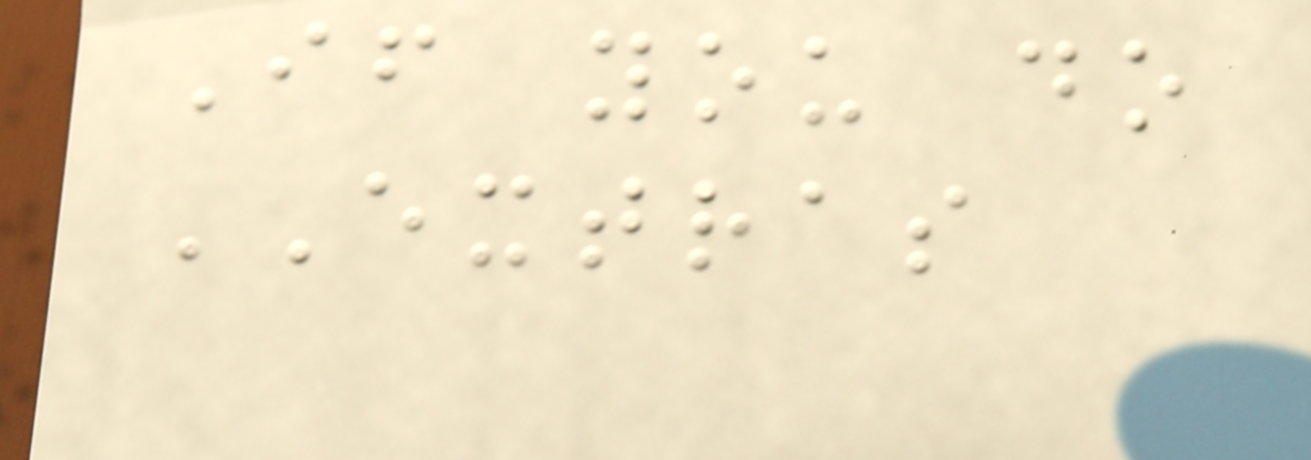If you do
EXTRAS
